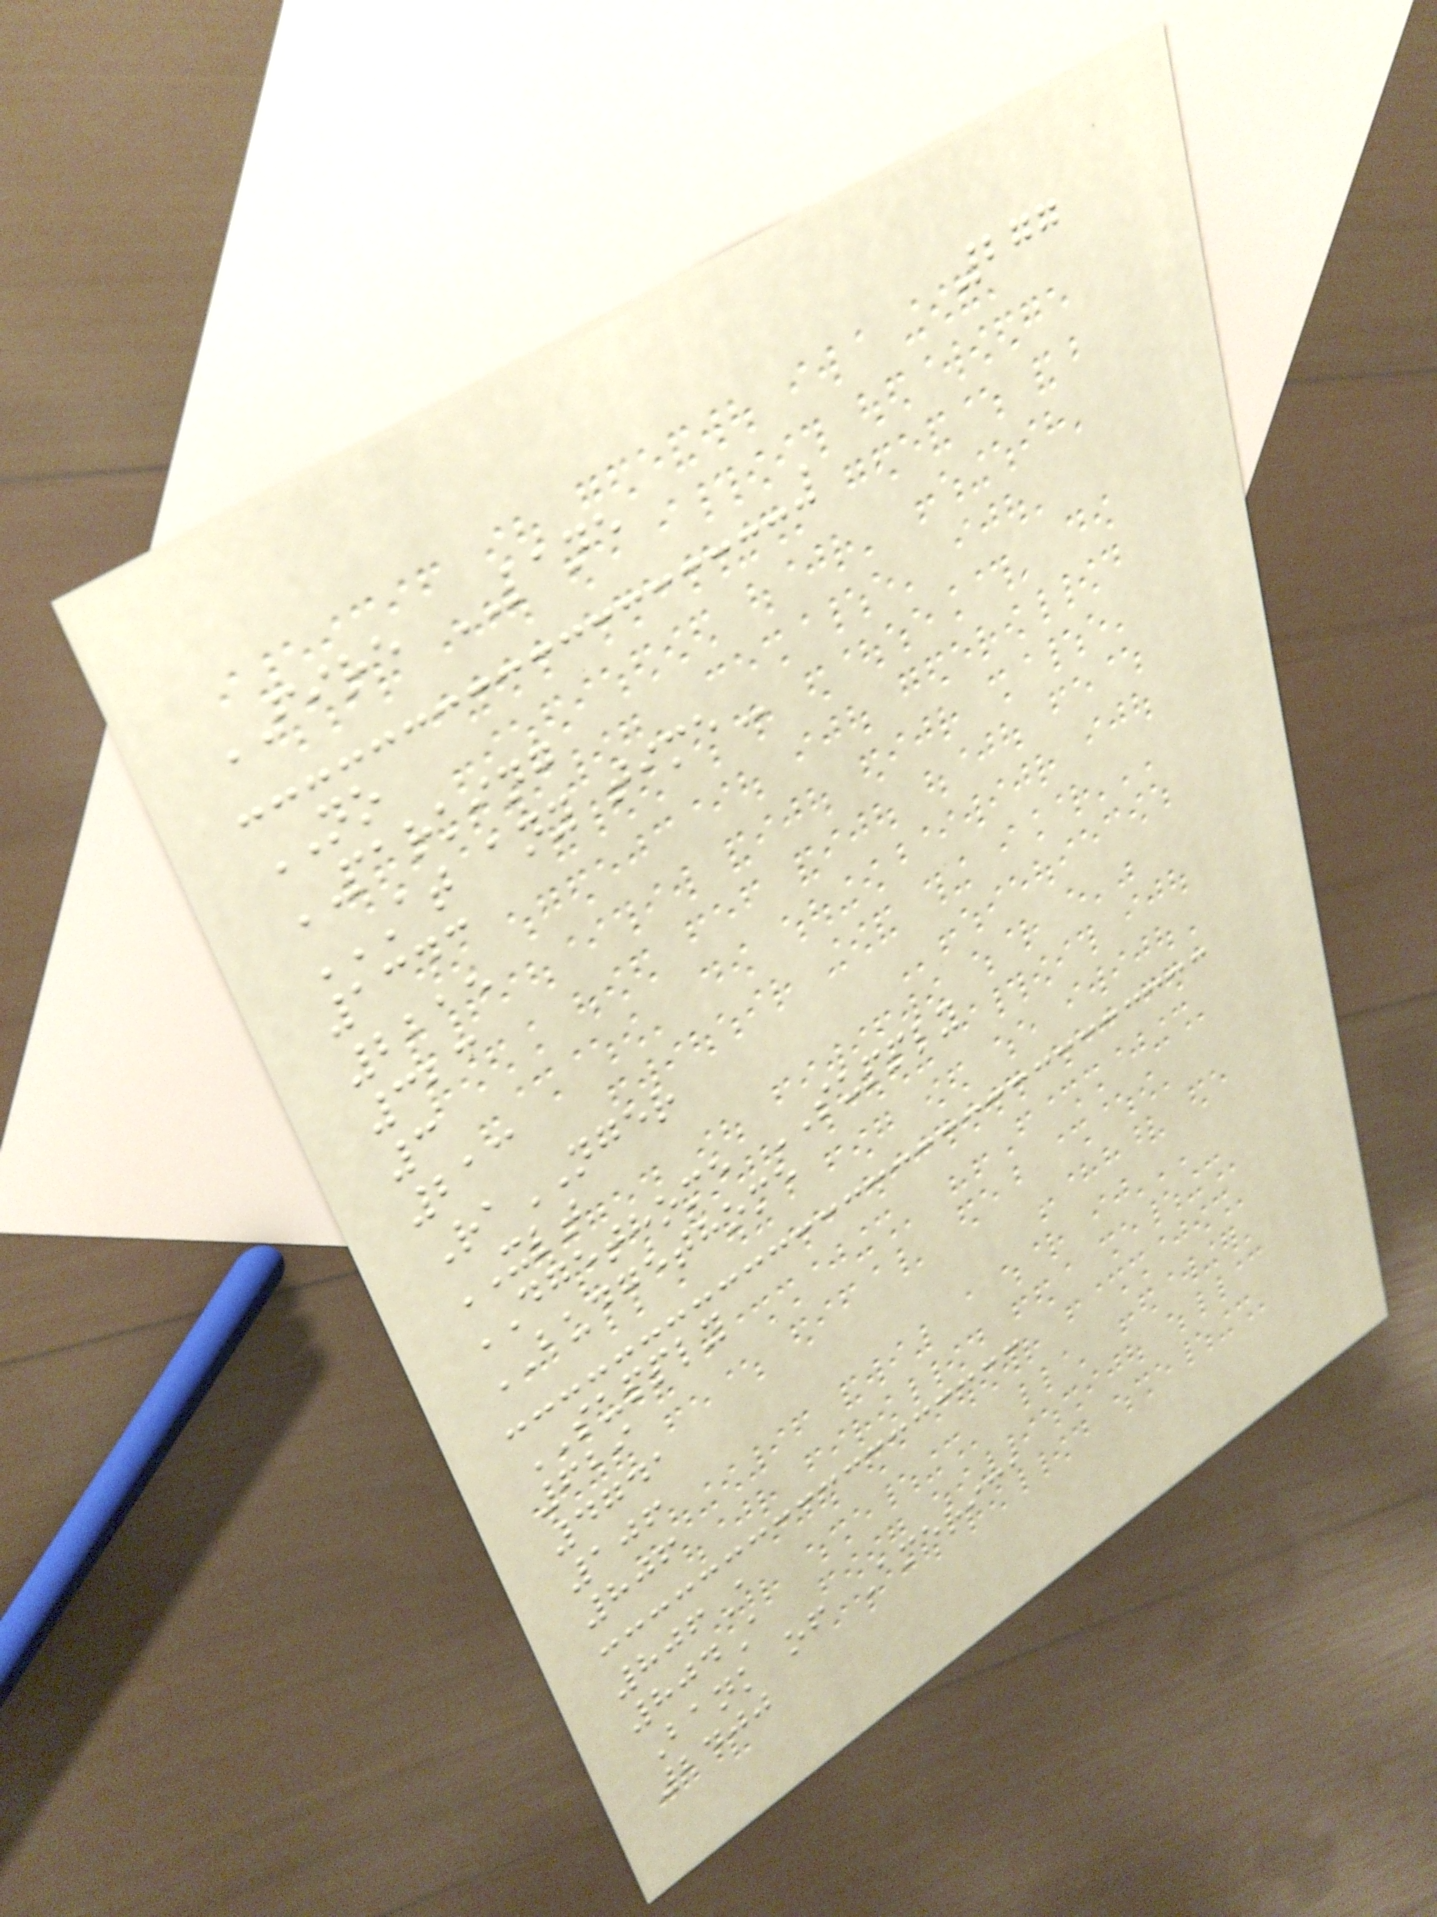277
FIRE LANE
NO
PARKING
AT ANY TIME
1343
2215
323
3
213
RaNGER
XLT
DGETHOME SUPPLY
BUDGETHOME
SUPPLY
629
4741
106
806
806A
804A
Bank of America
2400
